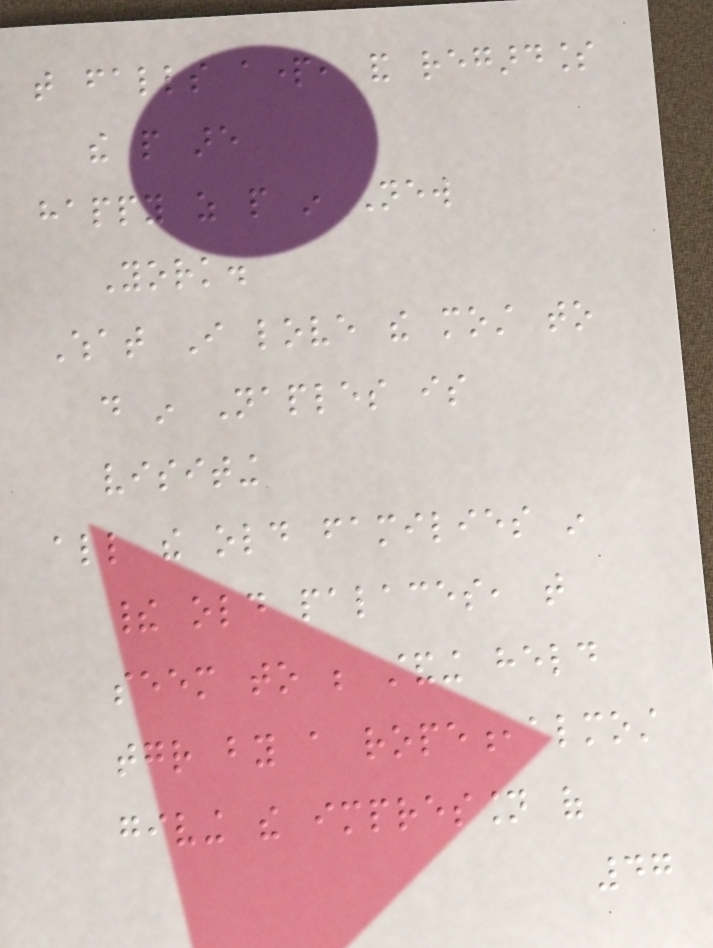that falls apart, and regardless
the people are
happy as people in New
York.
What I love the most to
do in Naples is
visiting
all the old families in
their old palaces, that
seem to be standing held
together by a rope,almost
giving the impression of
47
